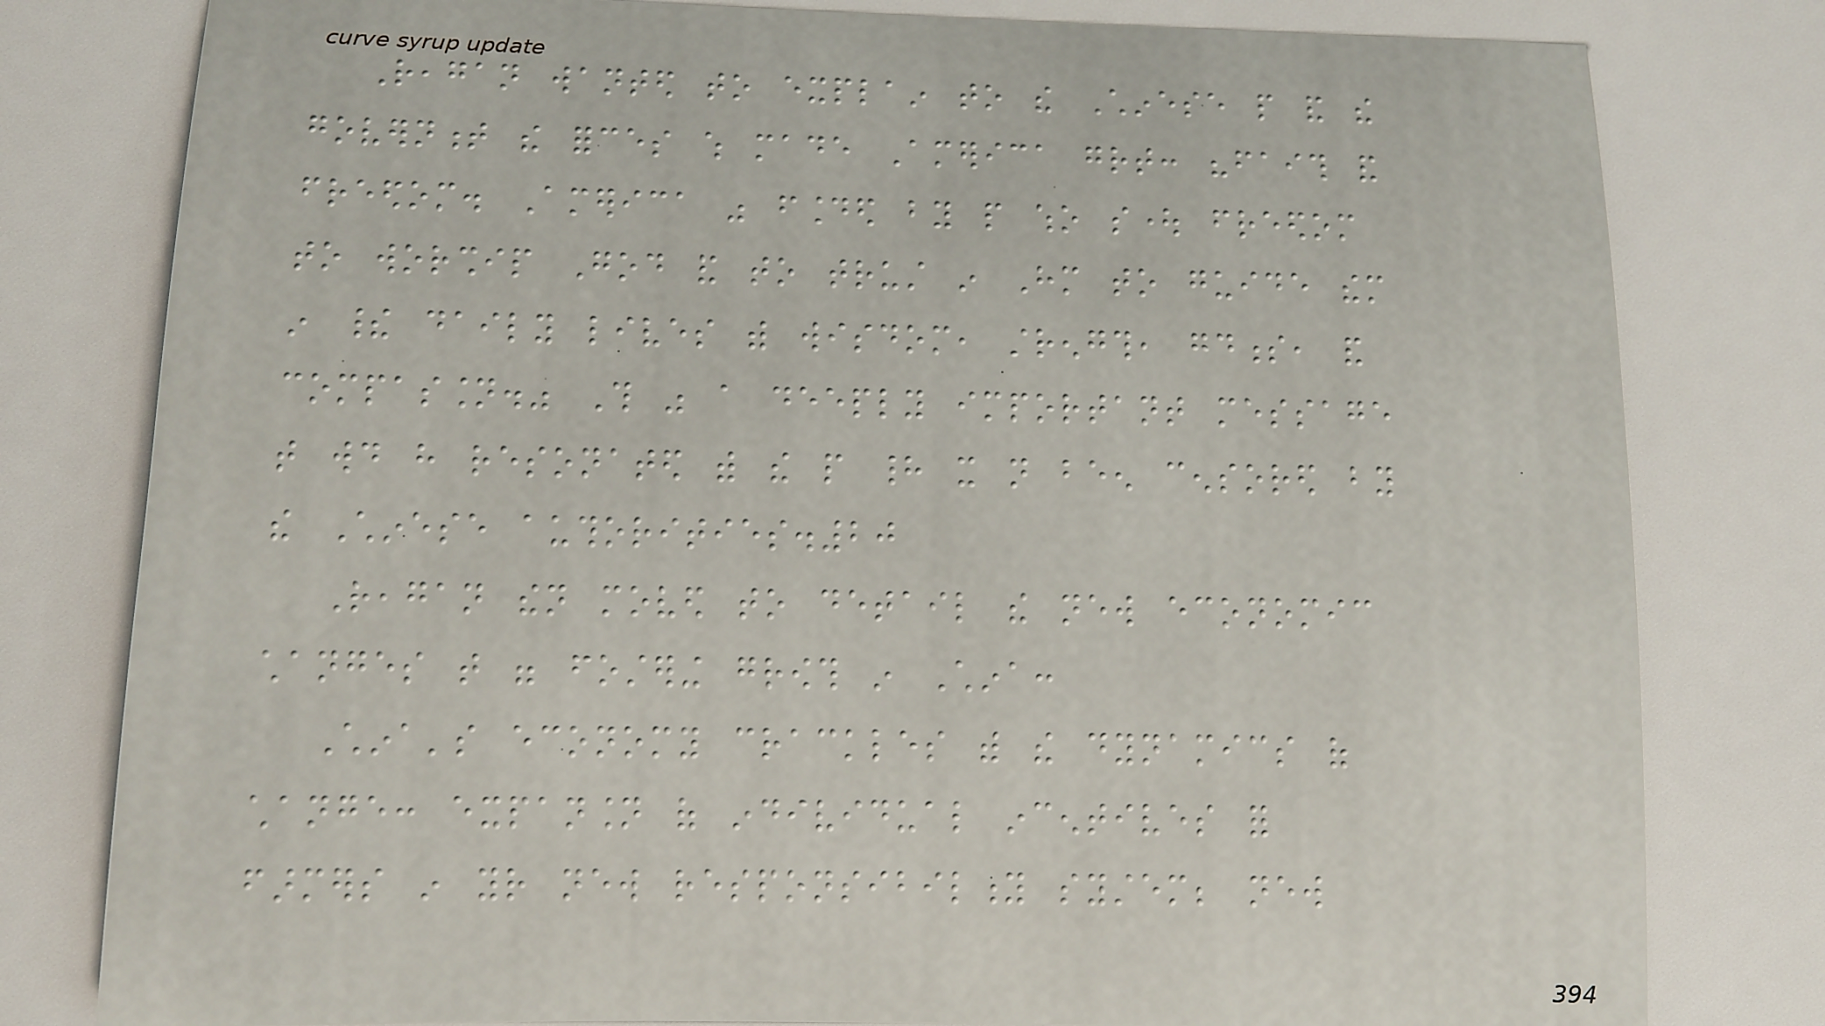Reagan wanted to explain to the Chinese people and the
government the forces which made America great: "faith and
freedom. America was founded by people who sought freedom
to worship God and to trust in Him to guide them
in their daily lives with wisdom, strength, goodness, and
compassion." This was a deeply important message
that would have resonated with the people had it not been censored by
the Chinese authorities.20
Reagan then moved to detail the new economic
changes that were fostering growth in China:
China's economy crackles with the dynamics of
change: expansion of individual incentives for
farmers in your new responsibility system; new
